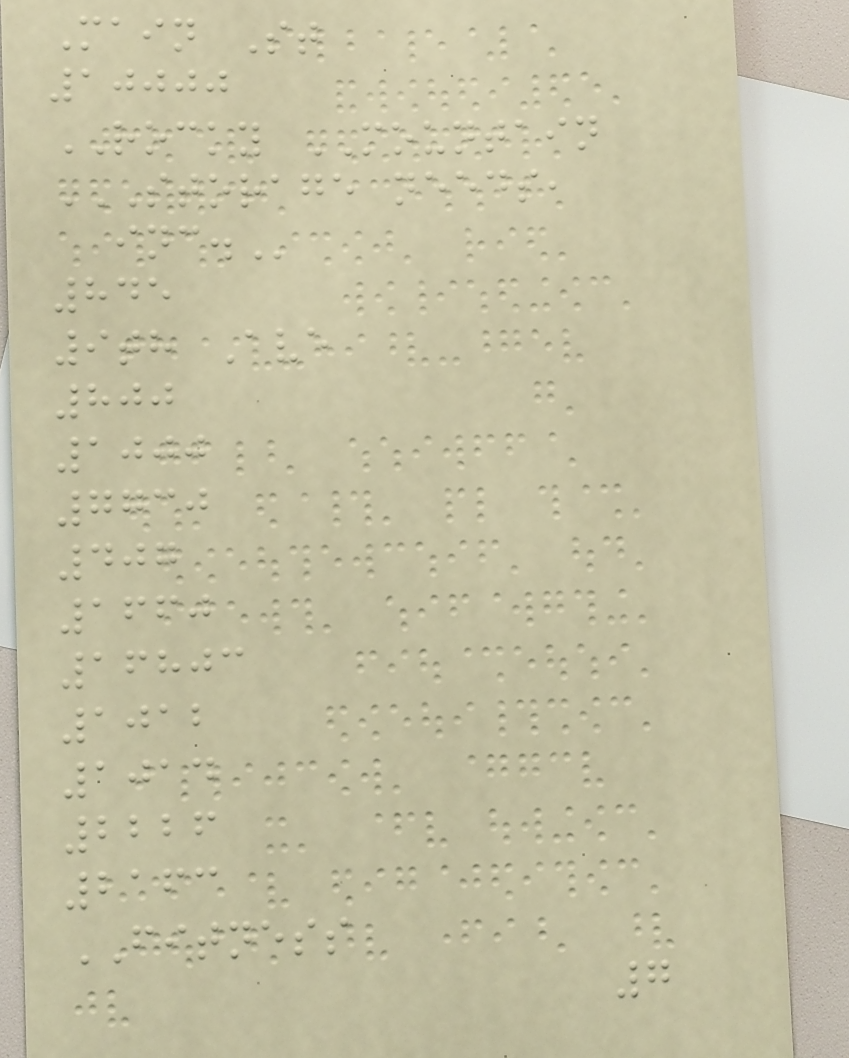Main St
10000
ROCKY MOUNTAIN
STORAGE NEEDS,
INC.
845
9th Ave
800
1000
7730
407
1660
16803
1012
1014
2226
2163
FITNESS
7
